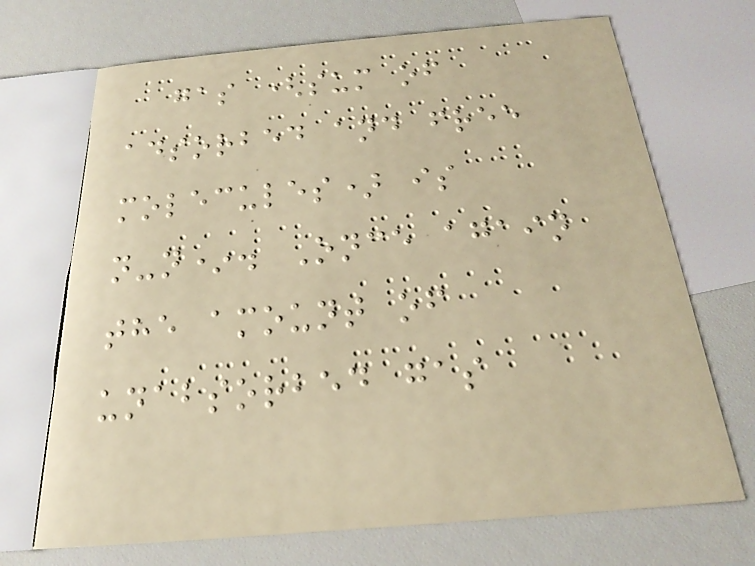gas (sum of
adsorbed and free
molecules) is
n-n*. Once again
the amount of
unabsorbed gas
